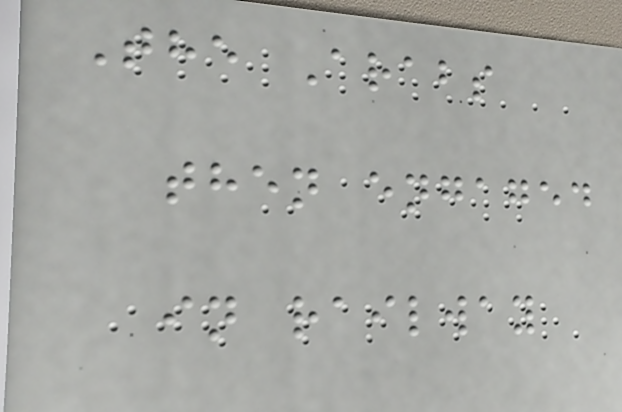The Arabs
then engaged
in railway
